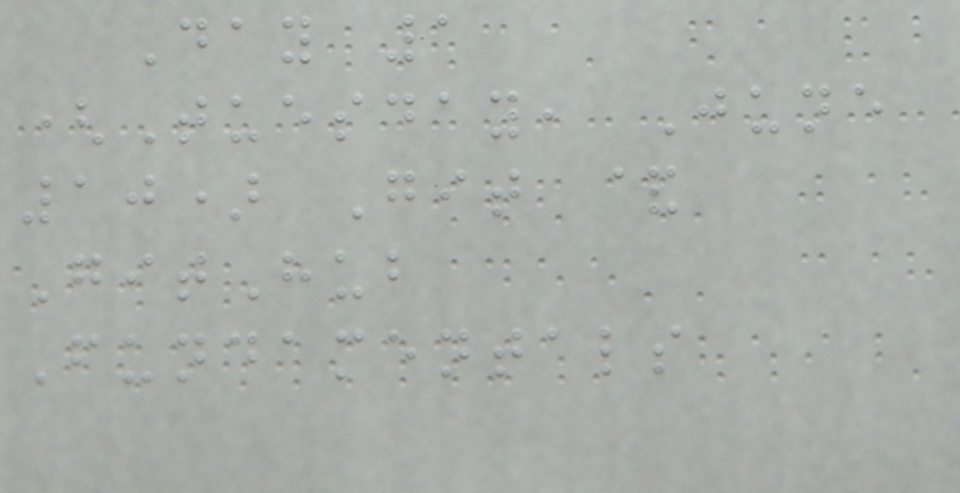Day 1
(Tuesday, June
10) Git &
GitHub
Fundamentals
